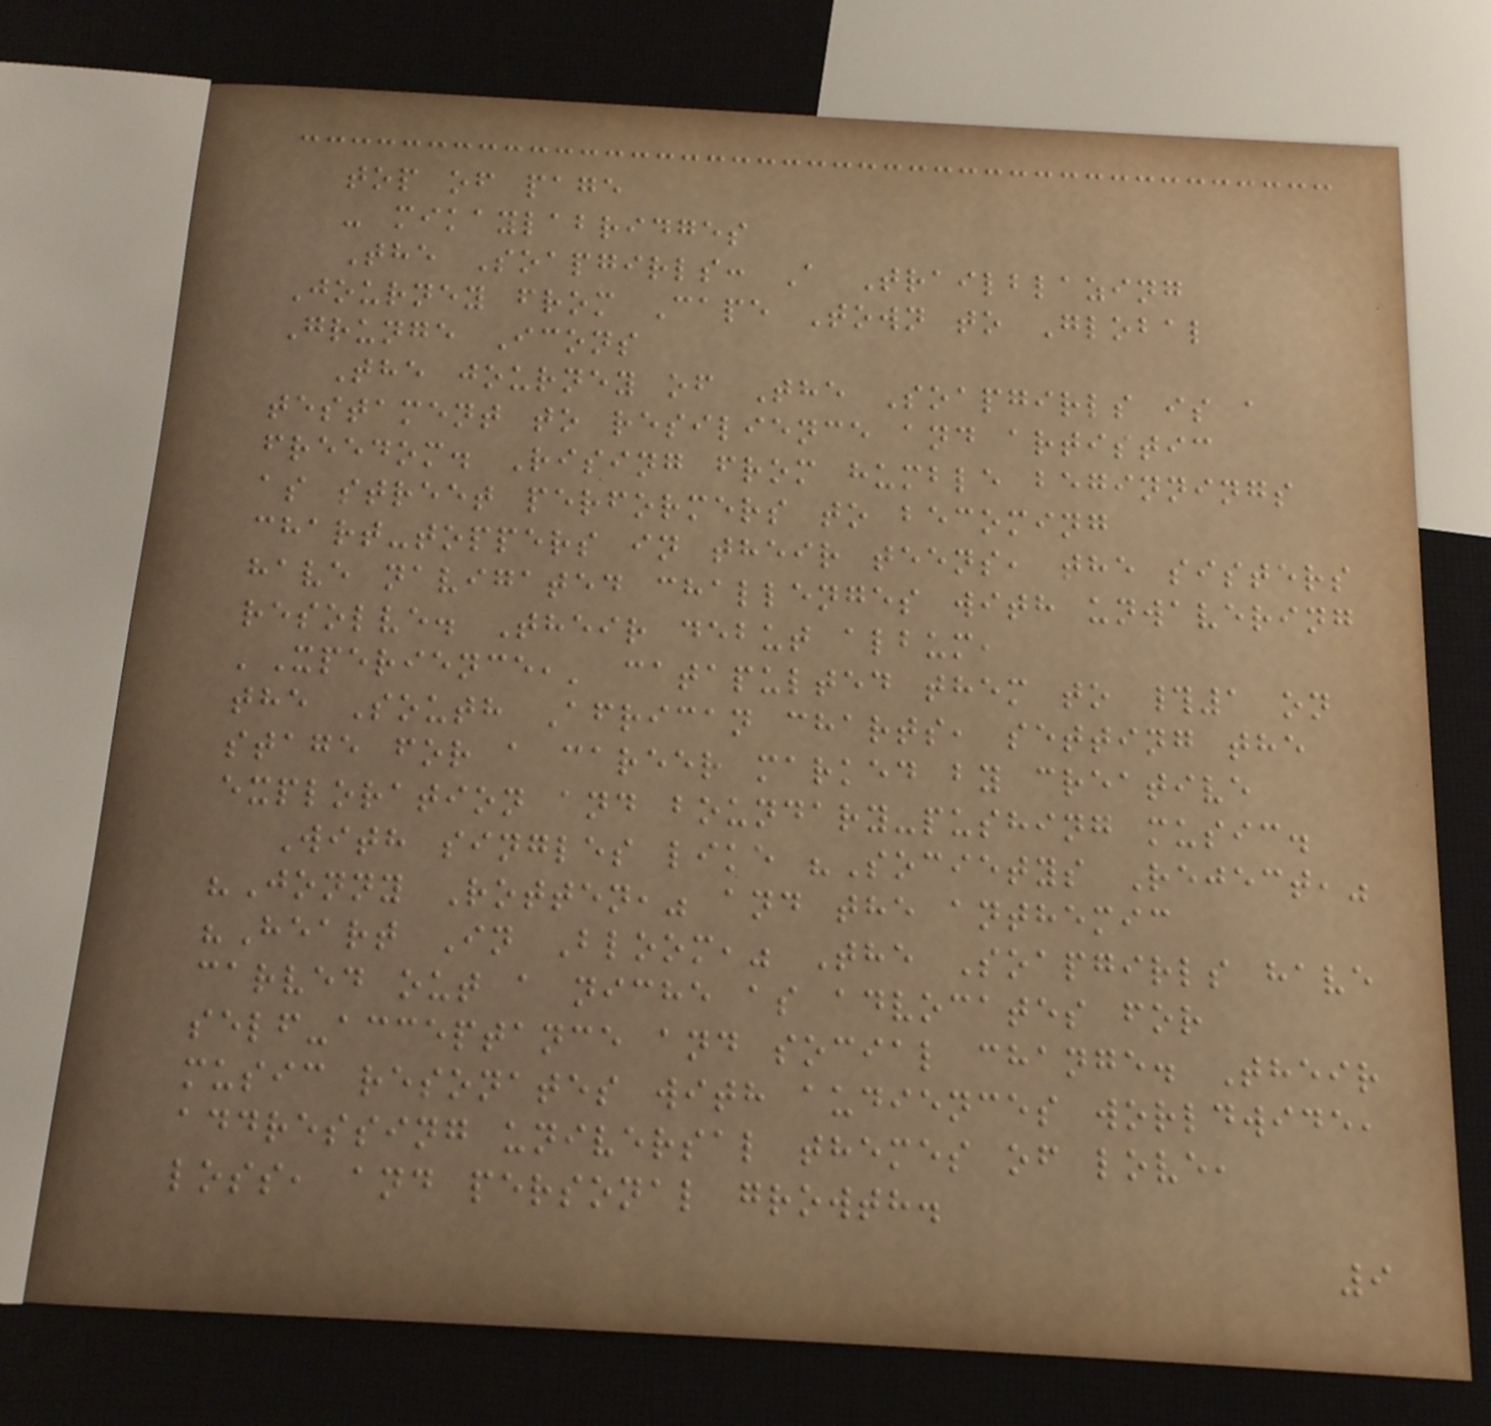top of page
- mikaylabridges
The Soapgirls: A Trailblazing
Journey from Cape Town to Global
Grunge Icons
The journey of The Soapgirls is a
testament to resilience and artistic
freedom. Rising from humble beginnings
as street performers to becoming
chart-toppers in their teens, the sisters
have navigated challenges with unwavering
resolve. Their debut album,
'Xperience,' catapulted them to #1 on
the South African charts, setting the
stage for a career marked by creative
exploration and boundary-pushing music.
With singles like "Societys Reject,"
"Jonny Rotten," and the anthemic
"Heart In Bloom," The Soapgirls have
carved out a niche as advocates for
self-acceptance and social change. Their
music resonates with audiences worldwide,
addressing universal themes of love,
loss, and personal growth.
9
